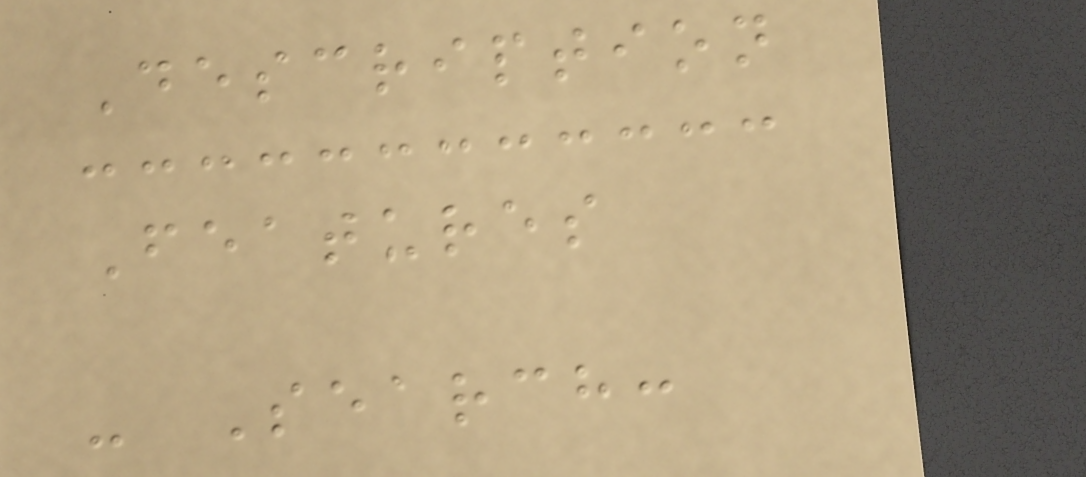Description
Features
- Search:
